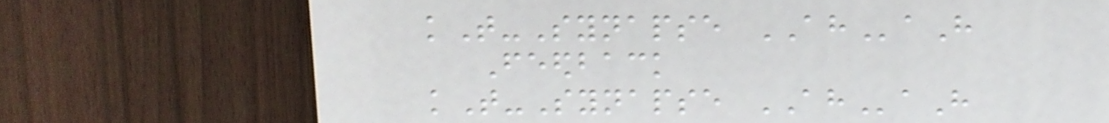kT-Synapse AHaH
Feedback
kT-Synapse AHaH
